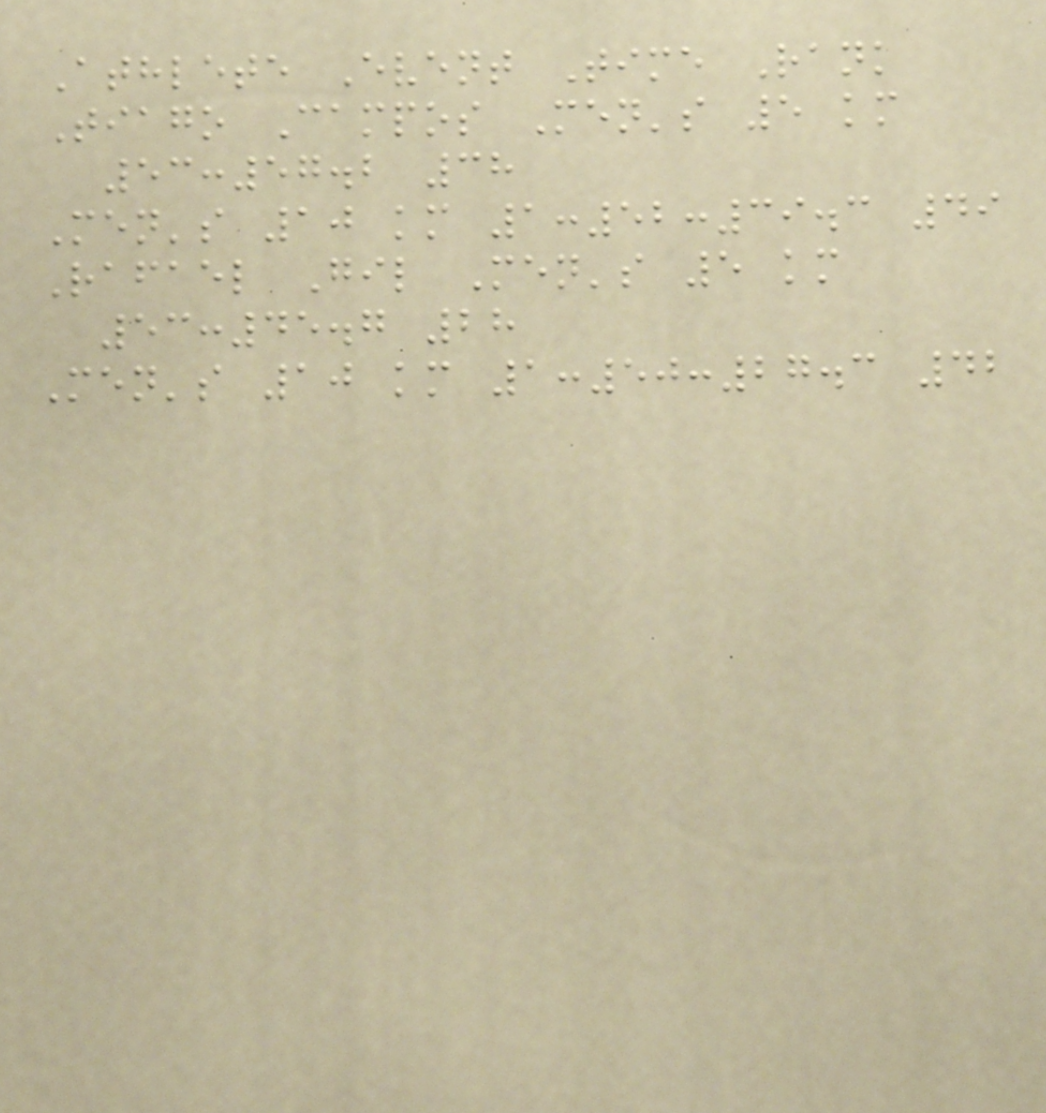Athlete Event Time Rank
Tiago Campos Men's 5 km
53:57.2 38
Men's 10 km 1:52:39.3 49
Rafael Gil Men's 5 km
53:45.7 28
Men's 10 km 1:50:27.3 42
